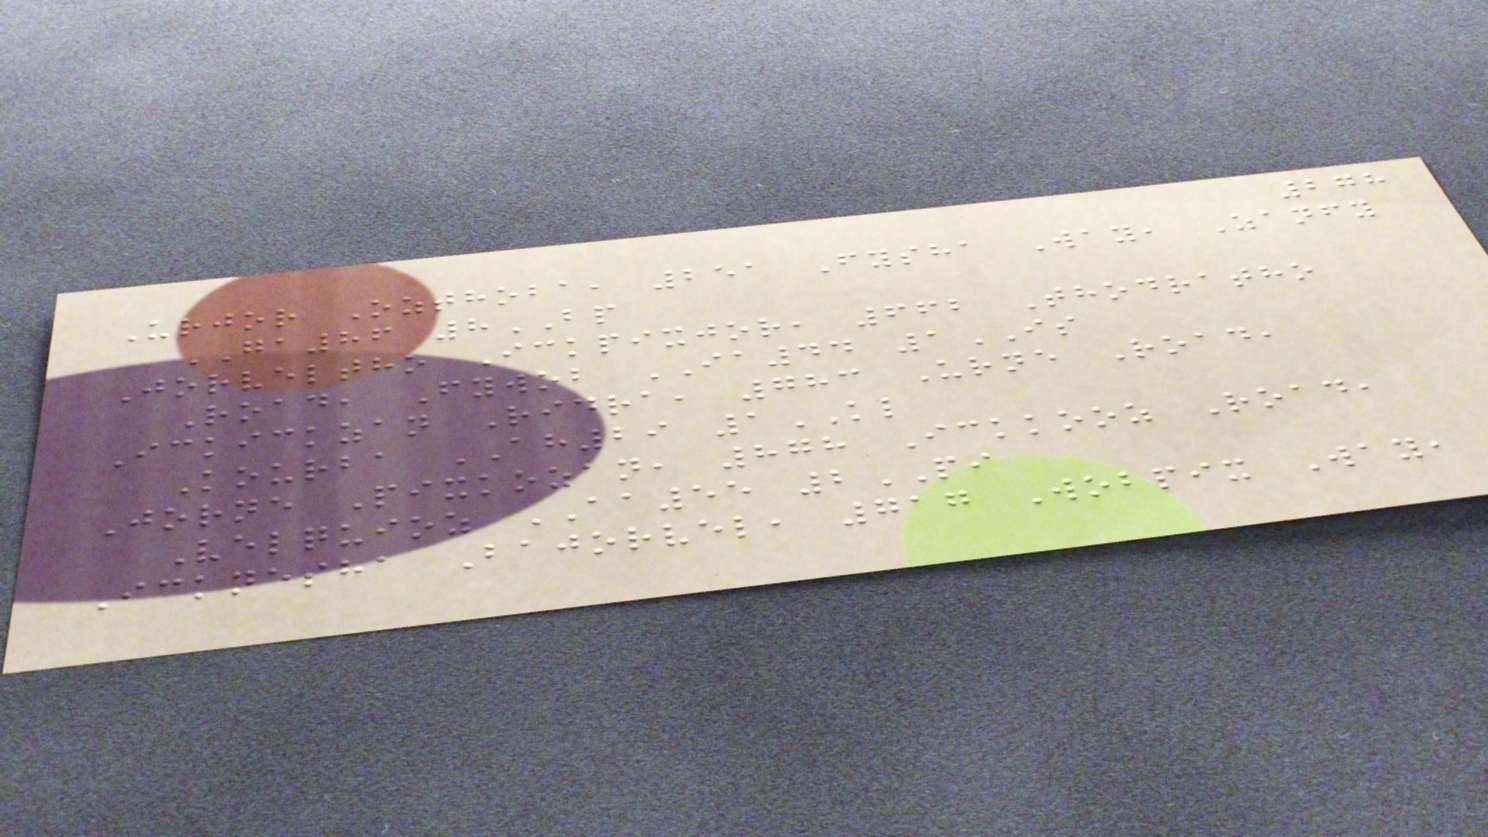278
Urjor Ozthoba, 251 Fysha Way, Zanfy
GA86 8BP
Jorveltho Ickpixjor, 662 Thodratho
Road, Fywob IA44 1IS
Ickickzan Ridra, 783 Urne Road,
Kourba AH29 1KL
Jorne Pixkozan, 878 Ickkooz Road,
Velquioz AA55 2PI
Icknesha Bajorvel, 717 Wobpix Way,
